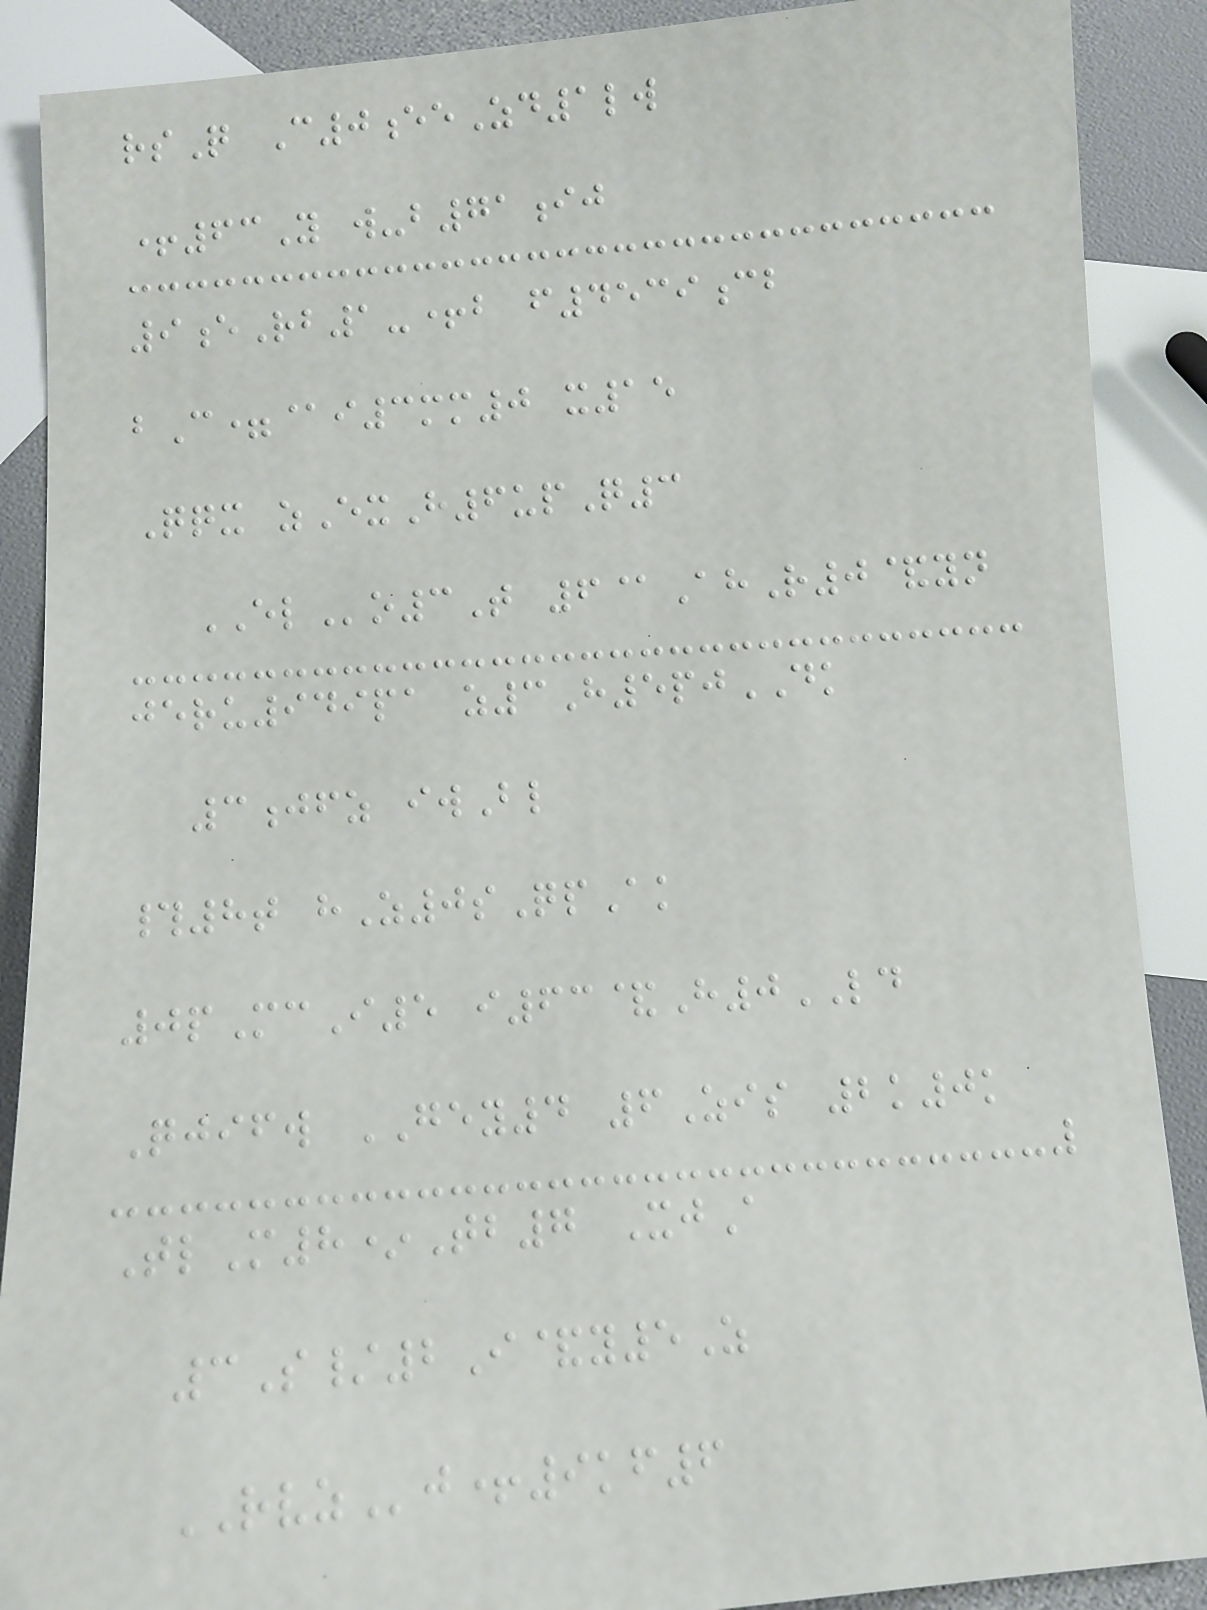rsQ C0eeZd1lw
+63Y w-b71ij
9eRb1-+b f4539cb
bC=@i3mm0 x15
Qqx zExH6upQ3
ELo3T 6@AhR0&yn
jeru949pa z3H5pjDK
3jfz iwBl
#8t hZ0sQpAk
0pMcI5 i63&H0LD
Qjifw GEY4 6Zis 2k0k
TlM8*Tb7 XjA
3S/2I&y5Z
RVZj+9kf6
